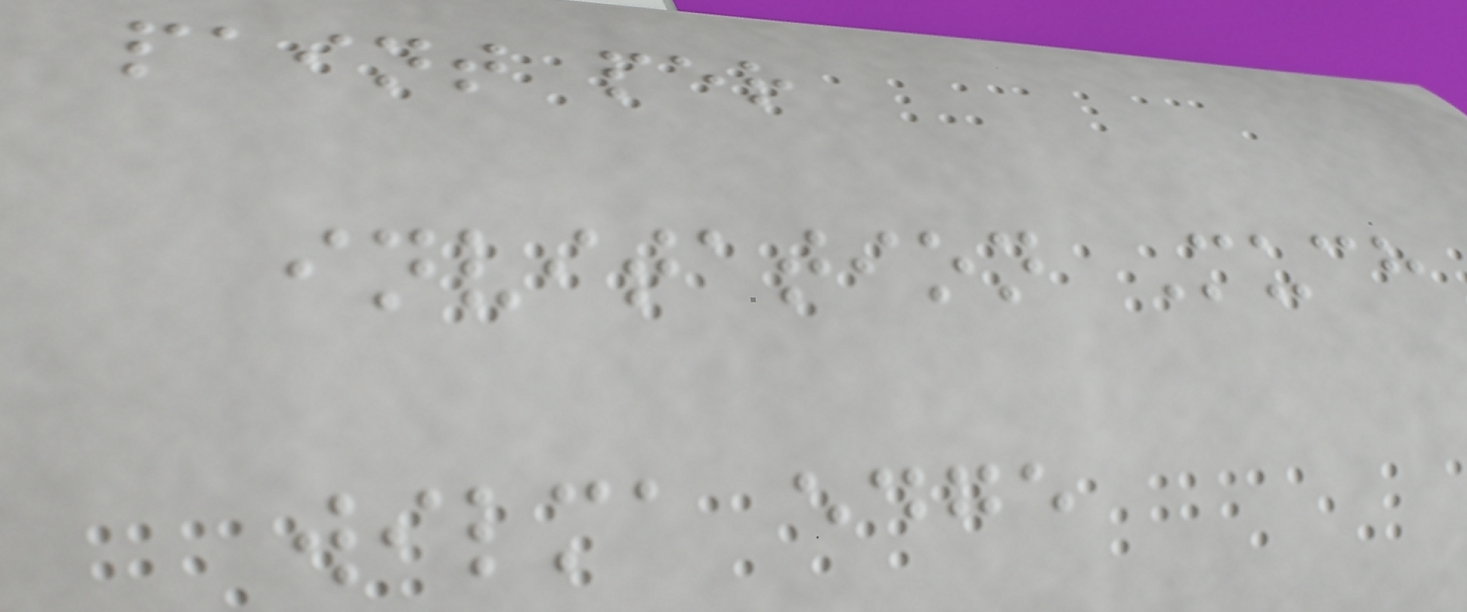paint per
invitation Much
wilma edge
